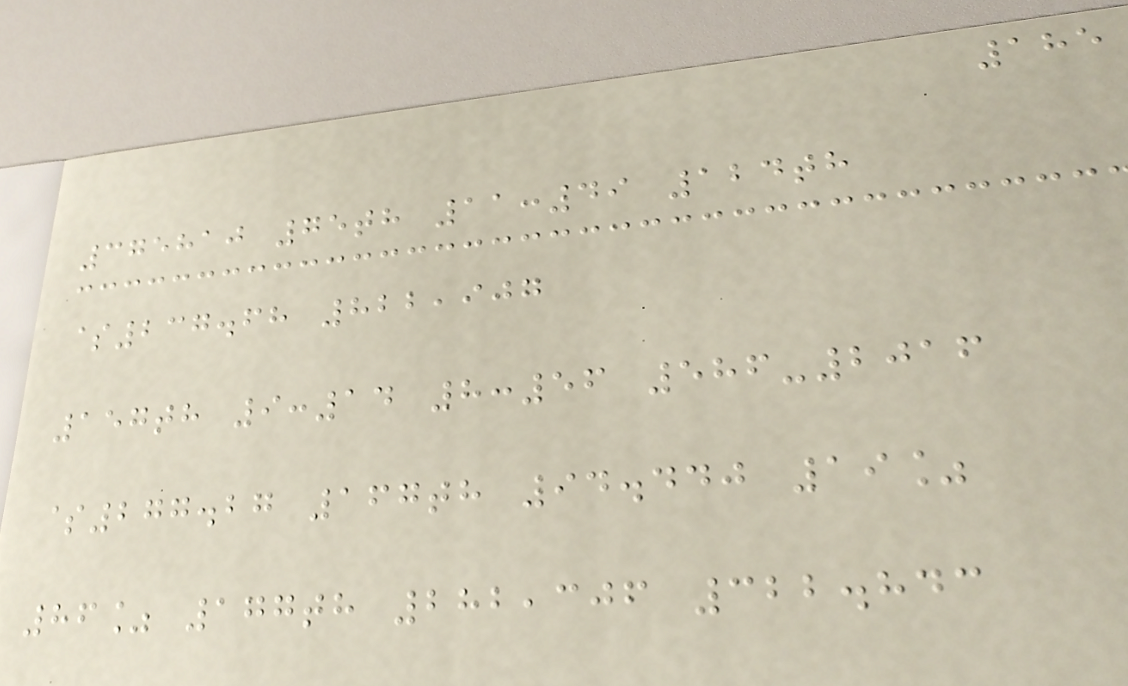185
375810 75th 11:49 124th
$237.68 822,907
157th 9:14 8:56 586-2016
$277.27 167th 94.440 19%
86% 177th 282,306 322.843
